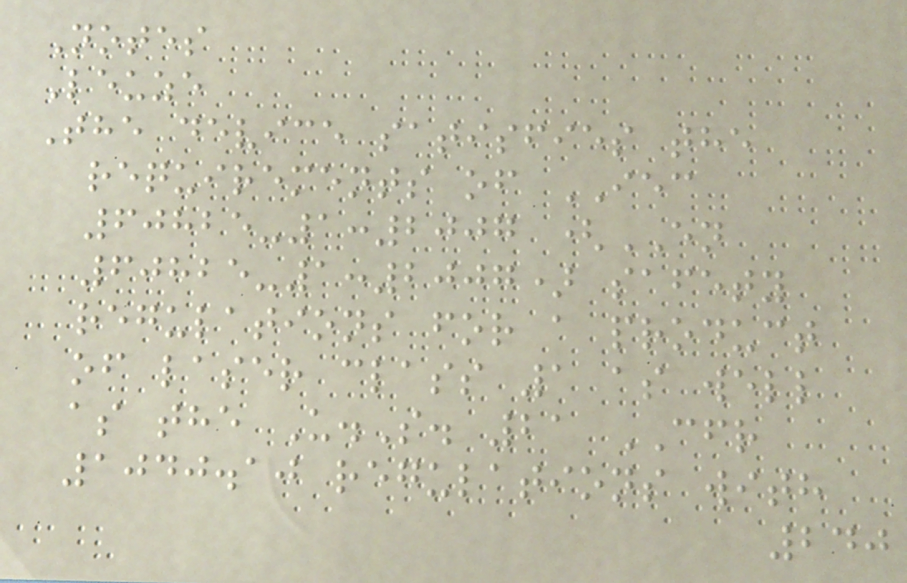Notes
Leuze
The device satisfies the
requirements of IEC
60825-1:2007 (EN
60825-1:2007) safety
regulations for a product
of laser class 1 as well
as the U.S. 21 CFR
1040.10 regulations with
240
